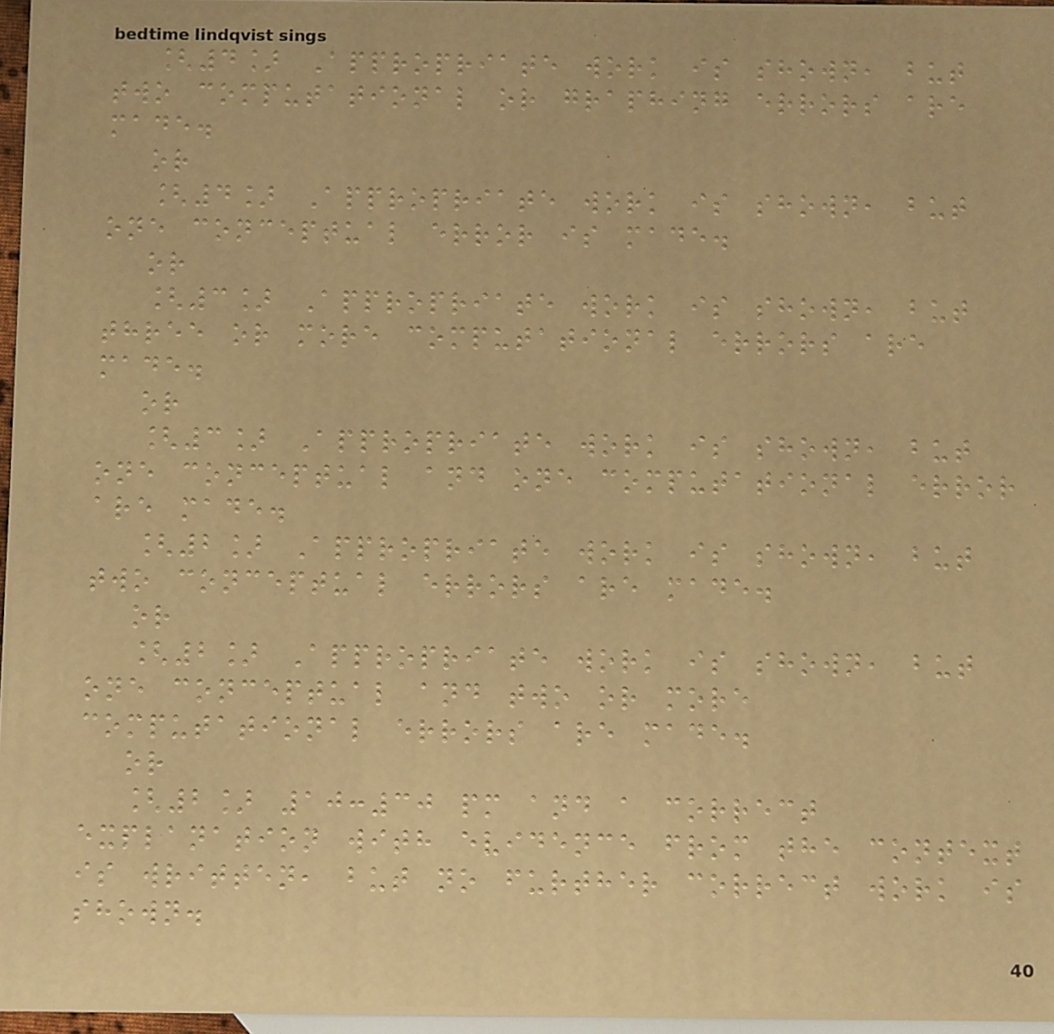[4] Appropriate work is shown, but
two computational or graphing errors are
made.
or
[4] Appropriate work is shown, but
one conceptual error is made.
or
[3] Appropriate work is shown, but
three or more computational errors are
made.
or
[3] Appropriate work is shown, but
one conceptual and one computational error
are made.
[2] Appropriate work is shown, but
two conceptual errors are made.
or
[2] Appropriate work is shown, but
one conceptual and two or more
computational errors are made.
or
[2] 10:30 pm and a correct
explanation with evidence from the context
is written, but no further correct work is
shown.
